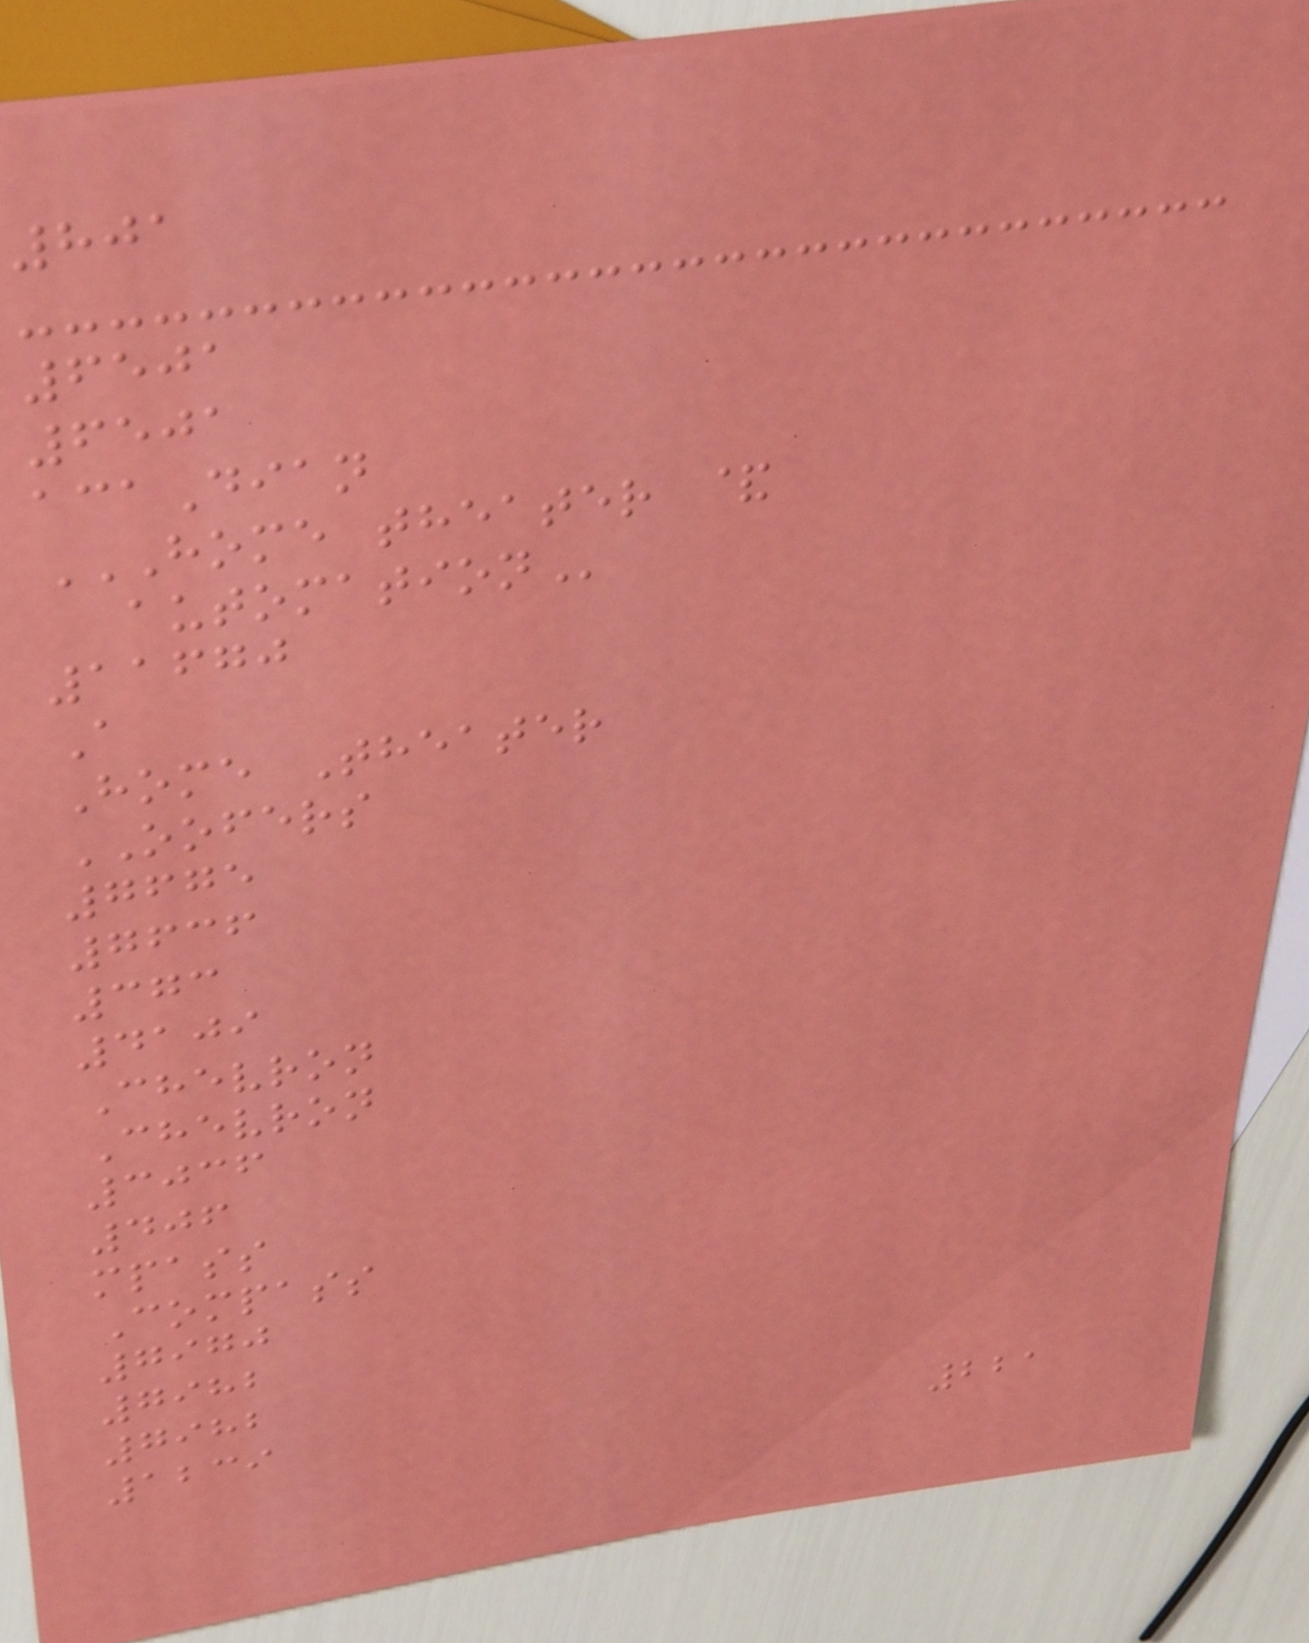801
6501
6501
acaDian
HOME THEATER &
AUTOMATION
11670
A
Home Theater
OOFERS
7675
7636
373
4109
Chevron
Chevron
3036
406
mpass
Compass
7970
7982
7982
1239
221
